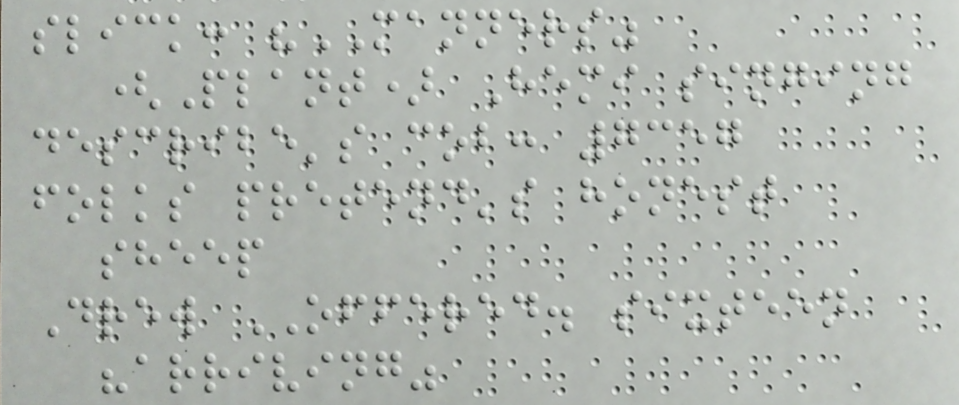slick: "MANNERS"
(Plant) Hemi singing
describe's cob: 7357
folks pretend's honest
sheep
Drew OFFERED. sixteen
"arriving"
